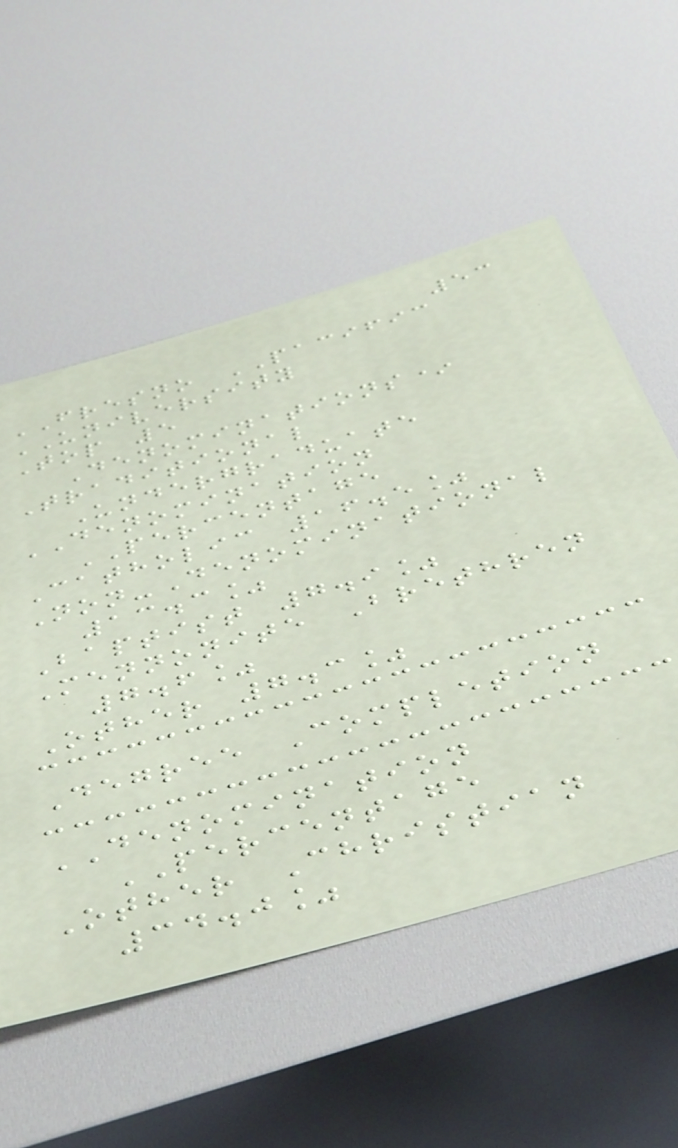53
FRESNO PACIFIC
UNIVERSITY
Top 5
Denominations*
Traditional
Undergraduate
DENOMINATION
PERCENTAGE
Catholic 16.5%
Non-Denominational
13.3%
Baptist 7.9%
Mennonite Brethren
7.6%
Other 7.3%
Degree Completion
DENOMINATION
PERCENTAGE
Other Christian
34.0%
